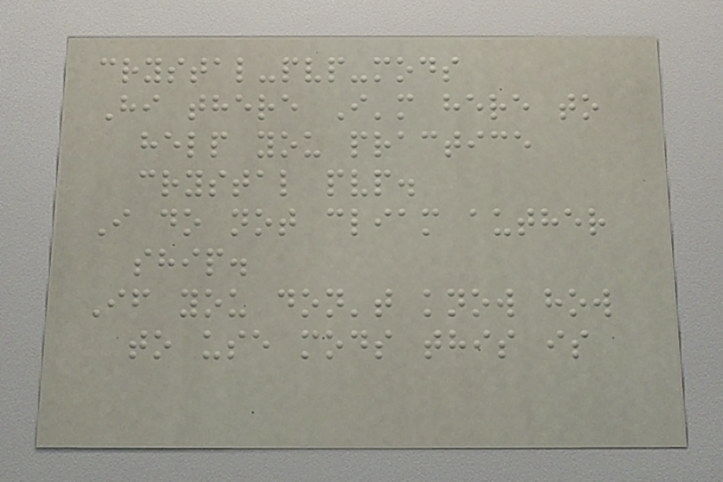crystal-pvp-mods
Hi there I'm here to
help you practice
crystal pvp.
I do not cliam auther
ship.
If you don't know how
to use mods this is
